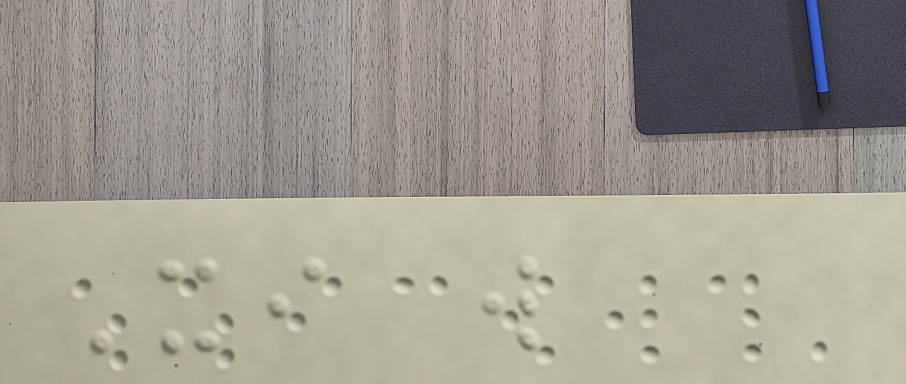Xi will
